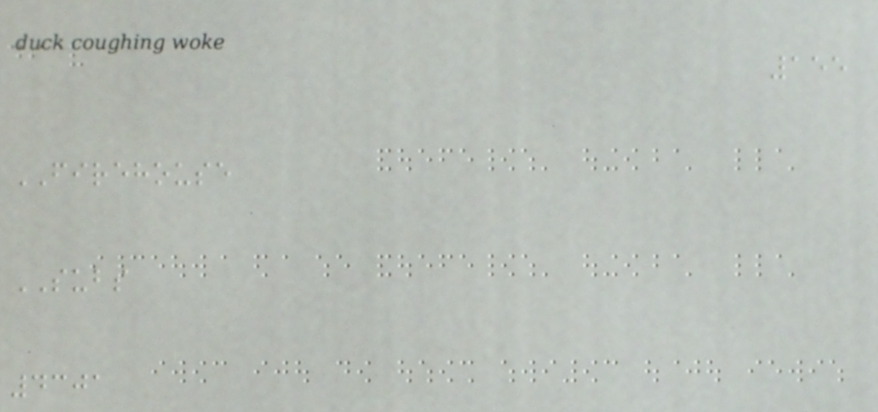155
FIREHOUSE
SUBS
4301
